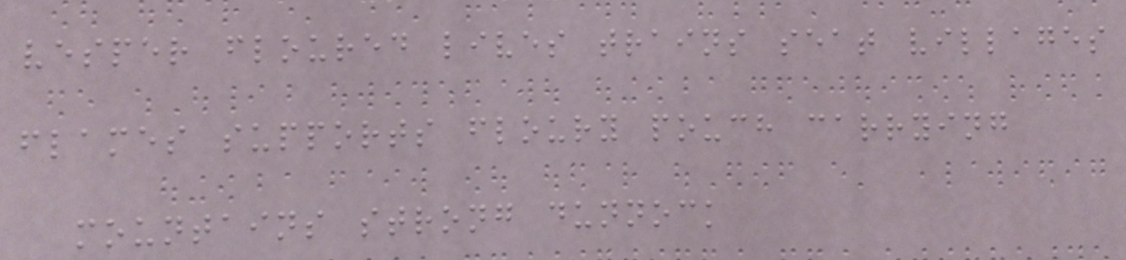vesper floured lives trains seat villages
flames supports floury pouch carrying
mountains strong dunnock
